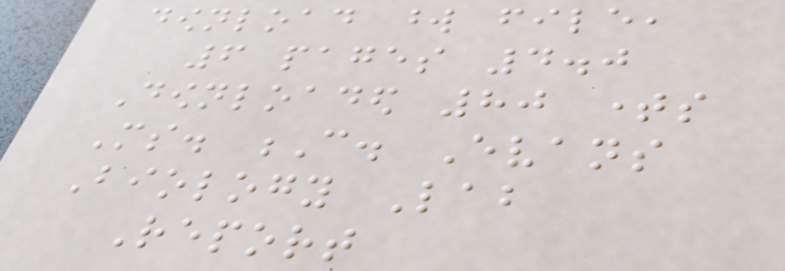download word file,
6 pages 4.0
Downloaded 80 times
Ms. C. Evans
Biology Lab
Report
